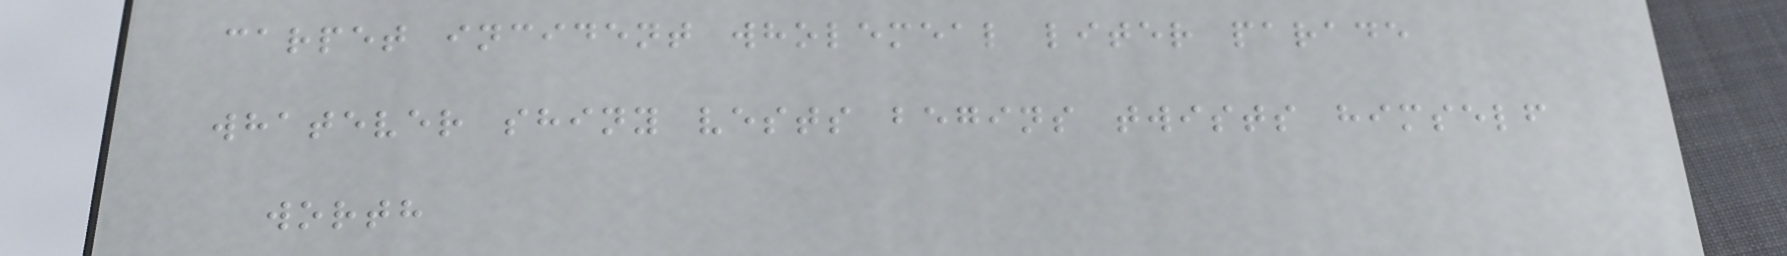carpet incident wholemeal liter parade
whatever shiny vests begins twists himself
worth
